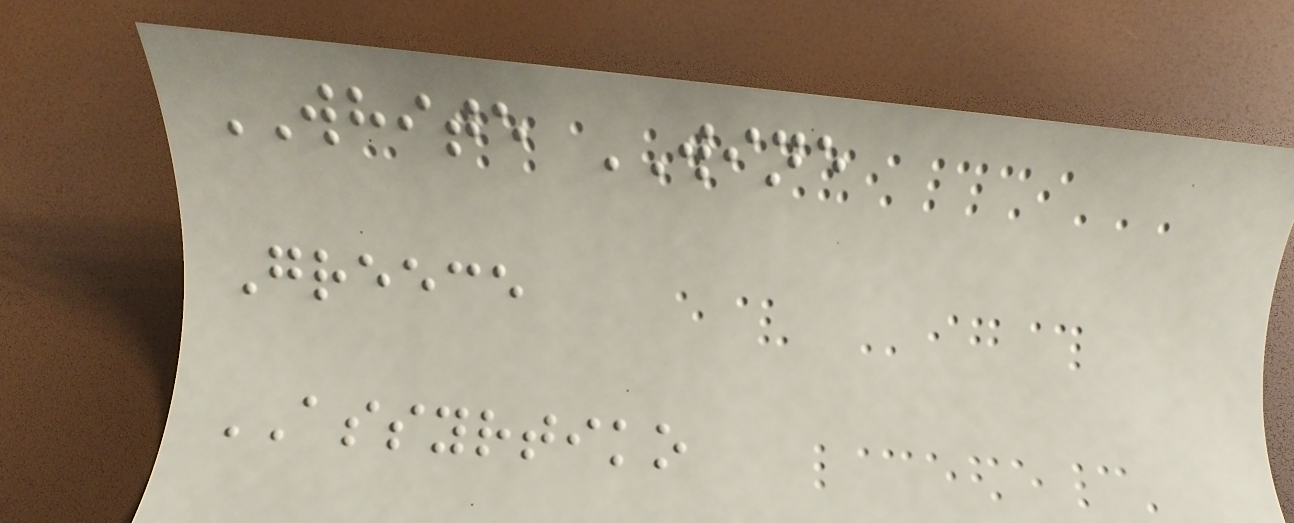WHITE WINE
Greece
ASSYRTIKO
